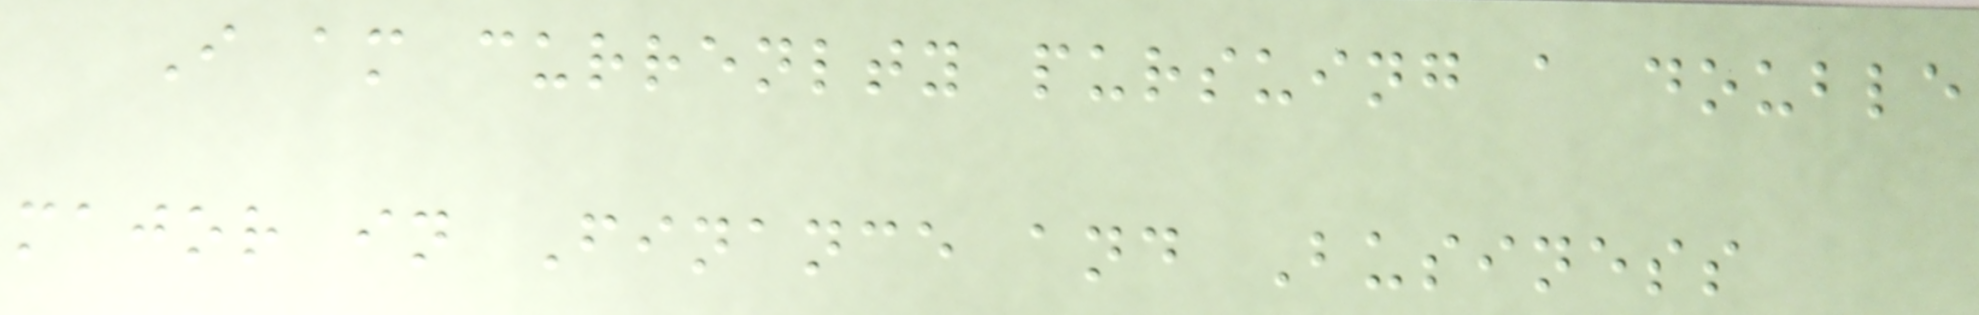I am currenlty pursuing a double
major in Finance and Business
